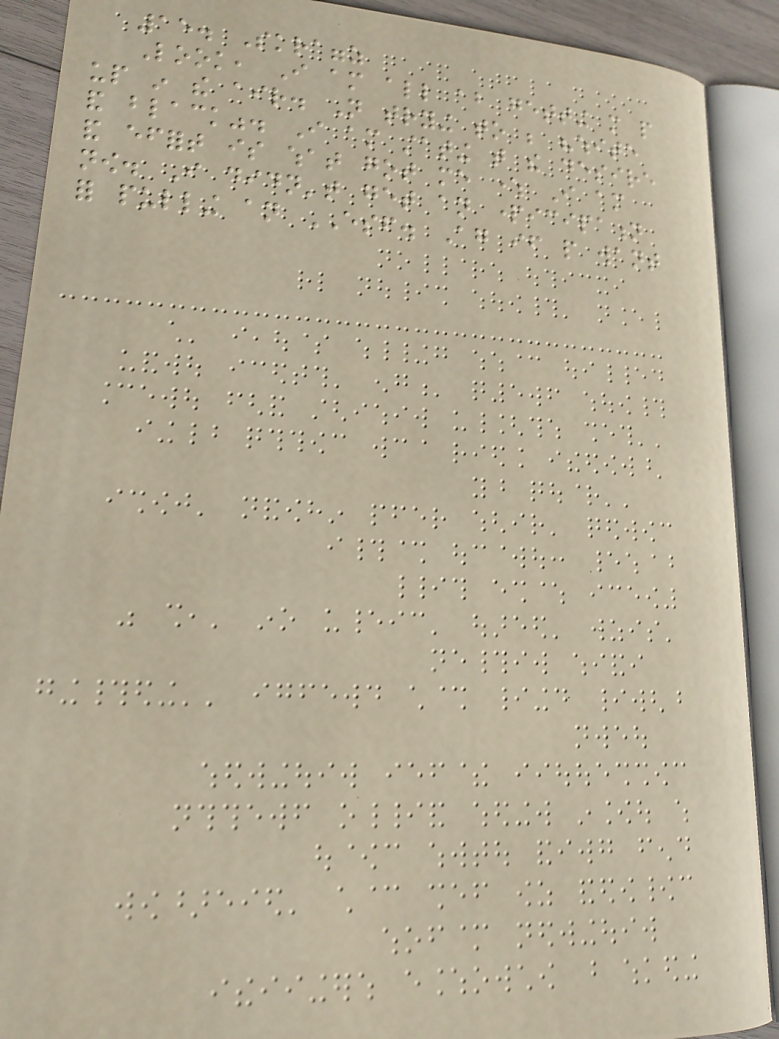15. Skraggz
Look, I am all about getting more people
up in the air. Not trying to be "white
and black". I am stating that the desire
and effort is what got me where I am
now. I didn't get an participation
for pulling an ESF. Again if people want
